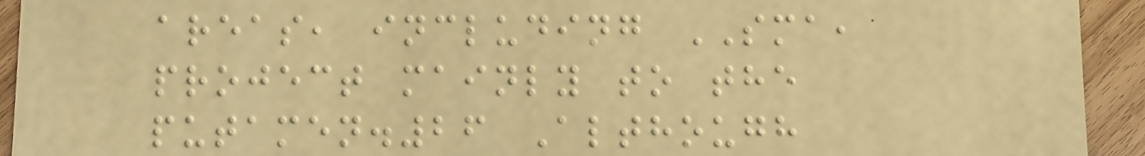areas, including SMA,
project mainly to the
putamen.26 Although
